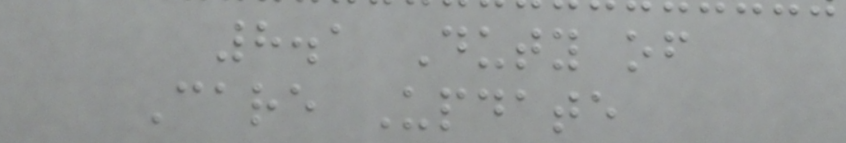8.1 Duty of
Care Update
